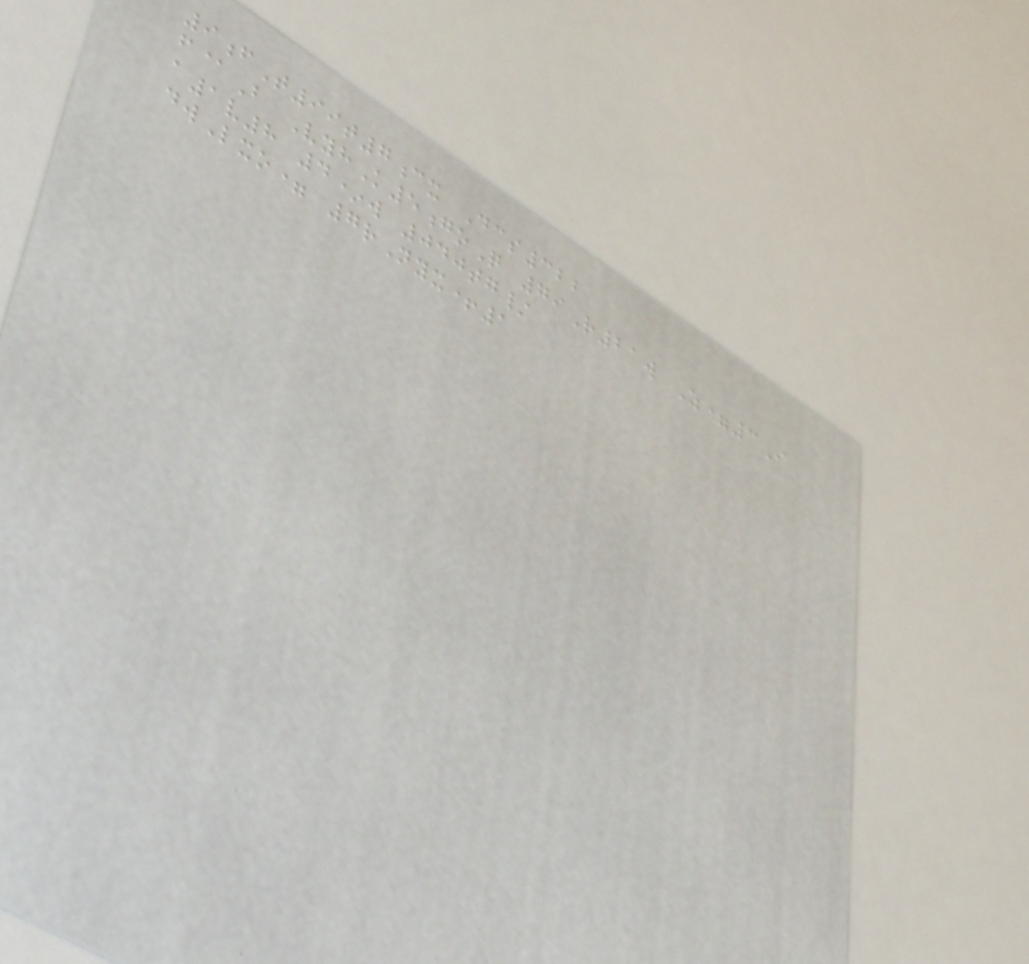9fT99t7cx Dcs322
f@B VyhK5goQ 79R21w Z=3I
a1v8 4*w 040tg/
dwLxo= 7rNyx+1
